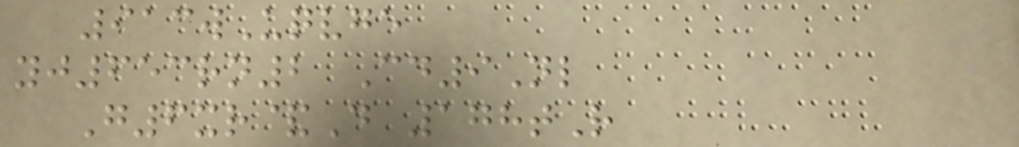913wUqvge
yj653rn2 Cd9Nl
G6xr&D 178tR
